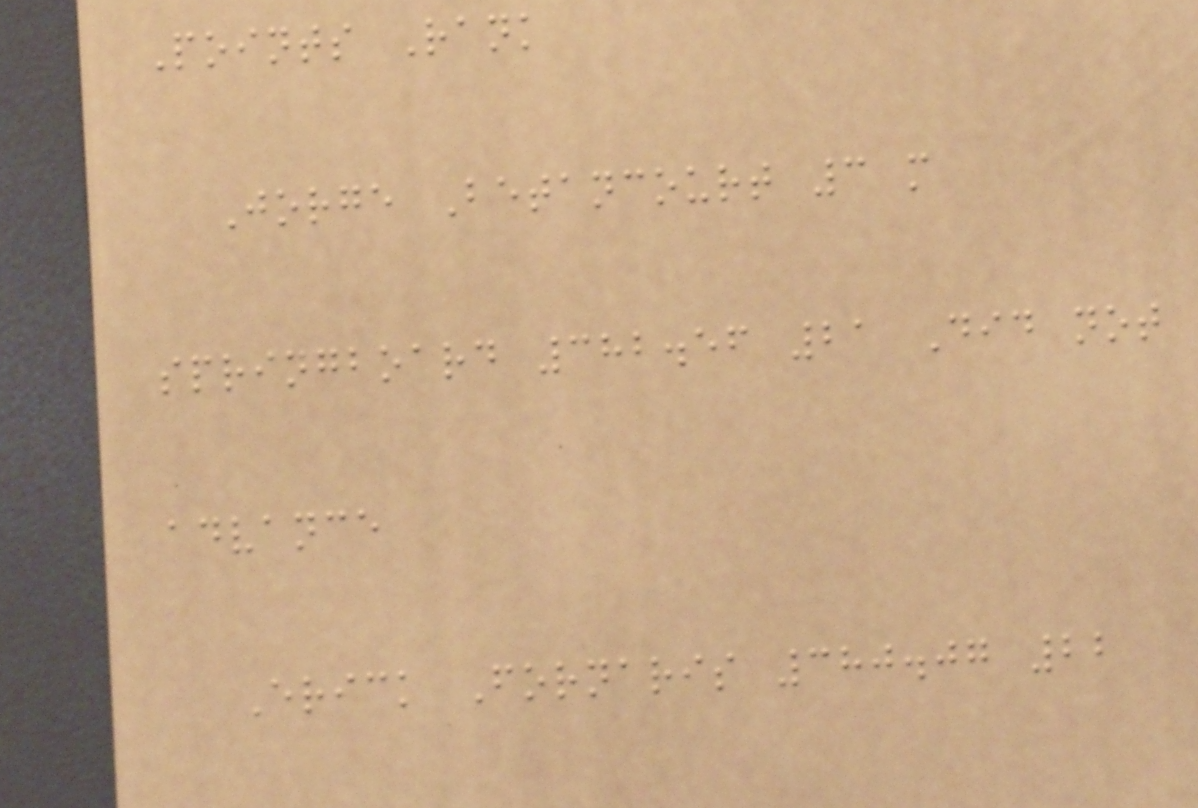Points Rank
Jorge Betancourt 3 m
springboard 382.56 21 Did not
advance
Erick Fornaris 380.07 22
